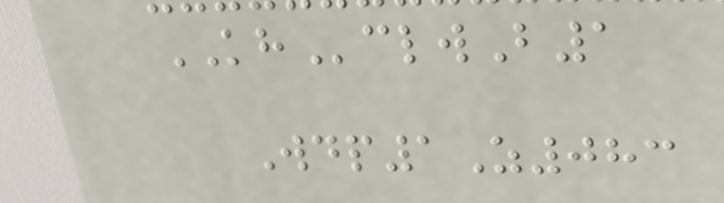KHclwB1
Wdp1Z083
